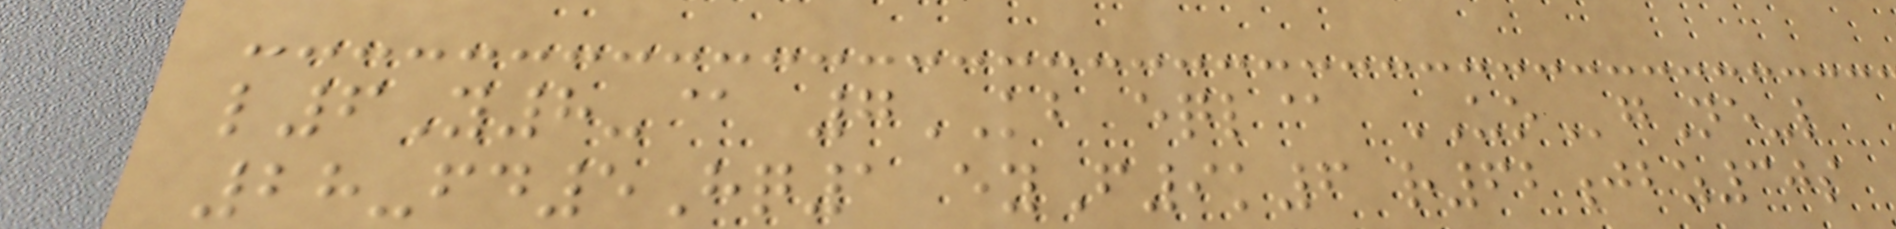l6Y8-@ 7KB eql@ UOgNe-l
28-fd5Hq1 eyF9k6 r62jbz30s
